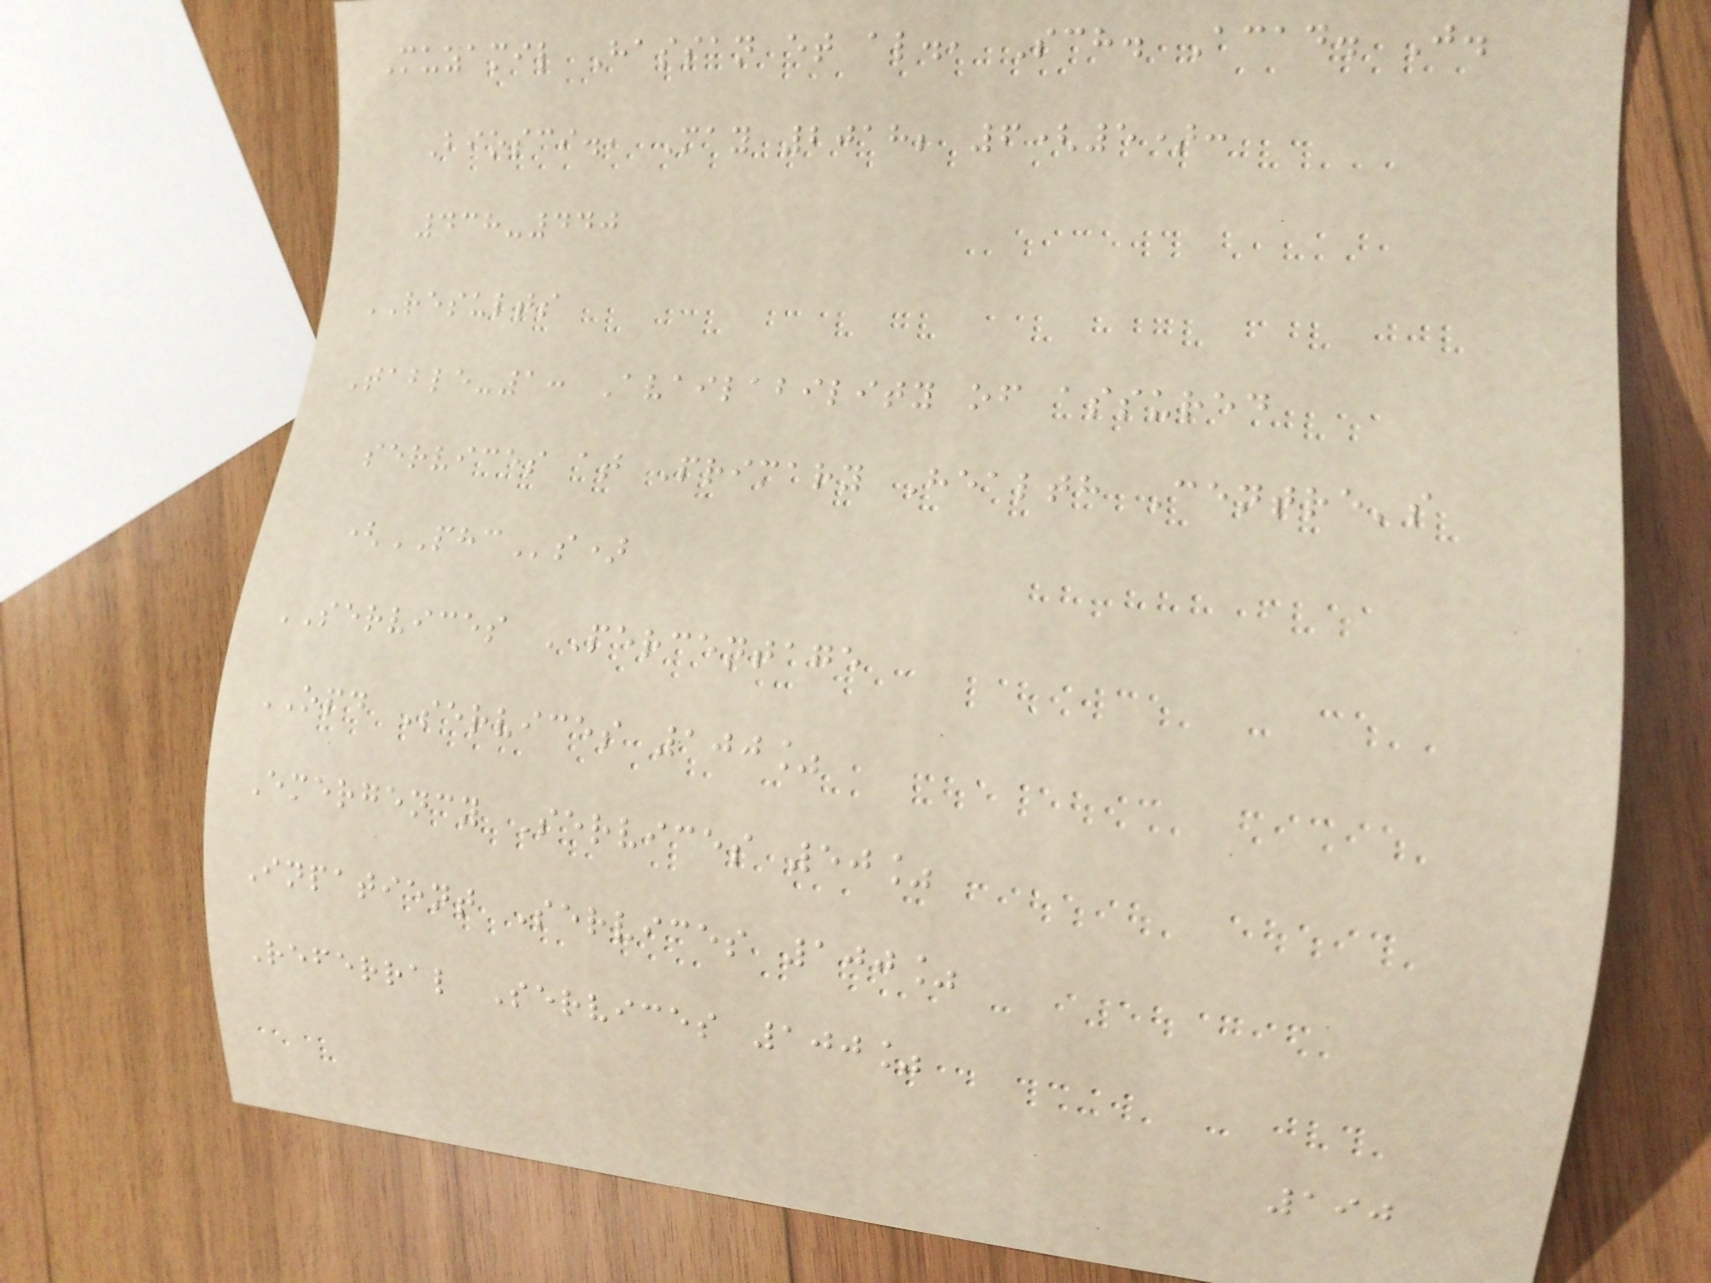Muzamil Hassan et al., Sch. Acad. J.
Biosci., May 2018; 6(5):
438-440
RESULTS
Table-1: Availability of assured
services at Primary Health Centre's
(PHCs)
SERVICES PERCENTAGE
OPD Services 100%
Emergency Services 50%
Inpatient Services 100%
Referral Services 100%
190
